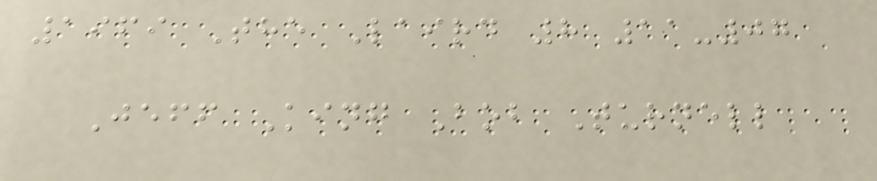1969 The Laird 8 11-07
Jeff King Bob Turnell
